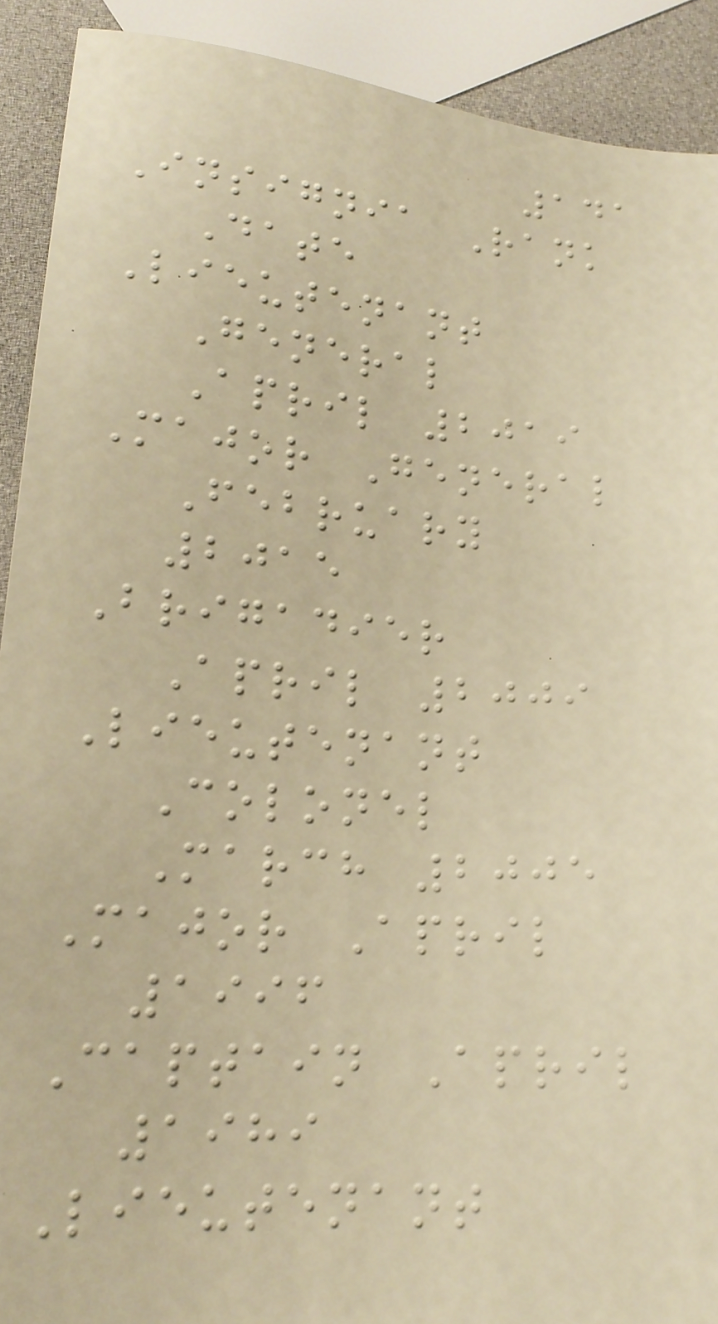141
Insignia Rank
Date
Lieutenant
General
April 2019
Major General
February
2015
Brigadier
April 2009
Lieutenant
Colonel
March 2005
Major April
1996
Captain April
1989
Lieutenant
